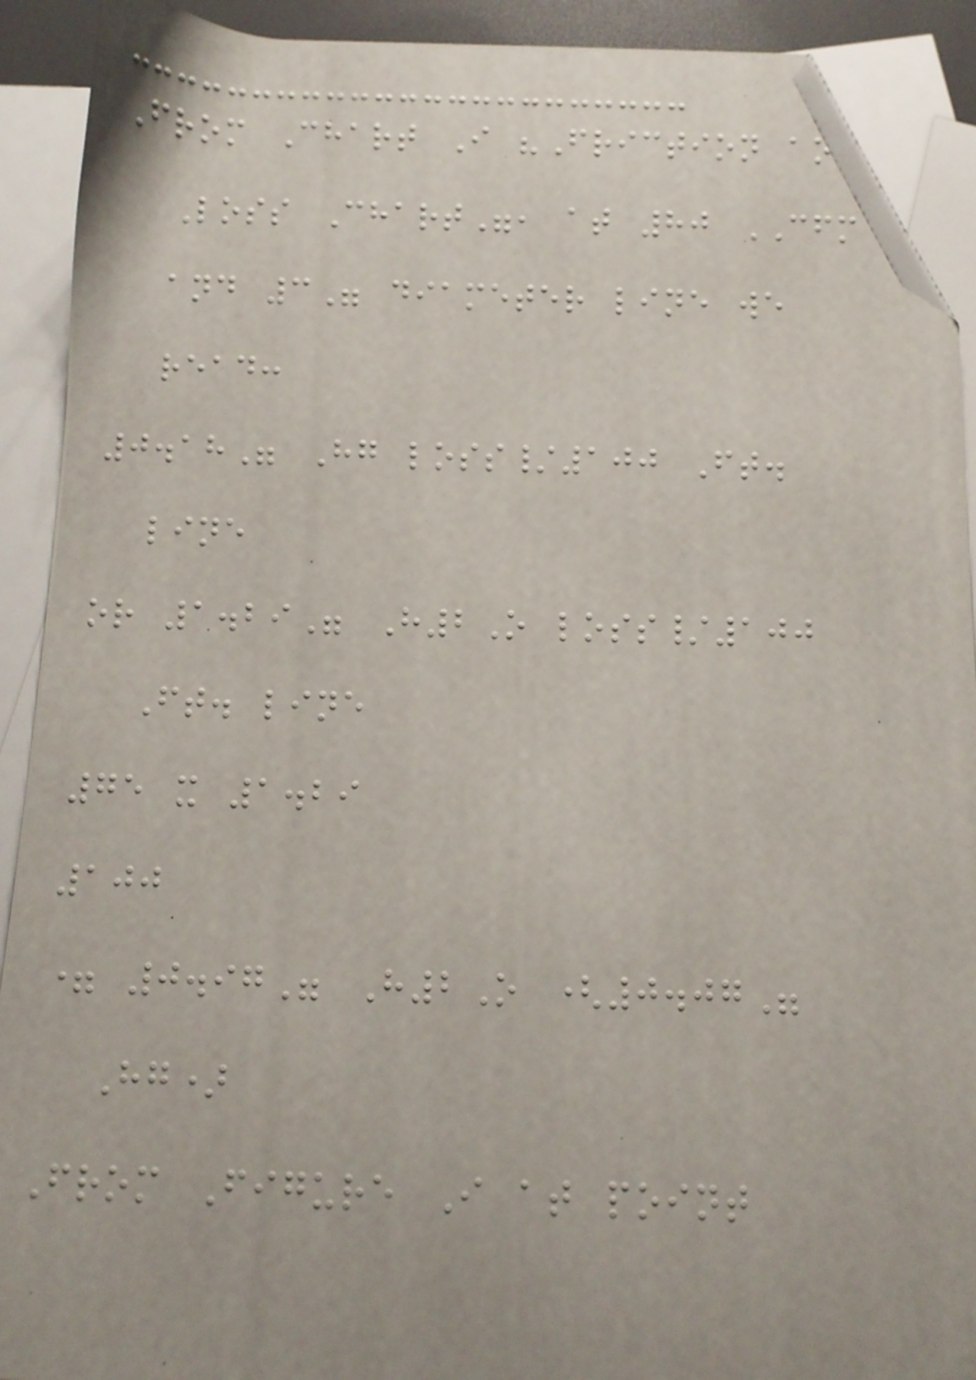From Chart I "Friction and
Loss Chart", at 80 CFM
and 3" diameter line we
read:
0.18" Hg loss/100 Ft.
line
or 1.29" H2O loss/100
Ft. line
75 x 1.29
100
= 0.97" H2O (0.07"
Hg)
From Figure I at point
